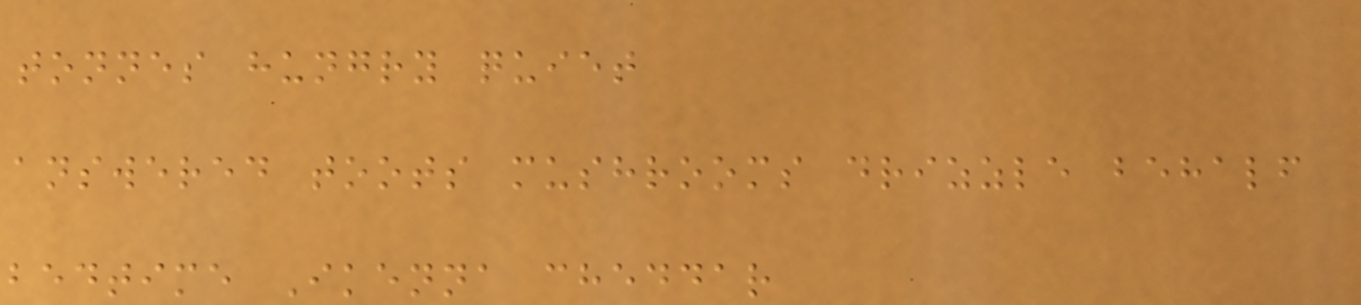tonnes hungry quiet
answered toots mushrooms drizzle behalf
bedtime Ikenna cheddar
